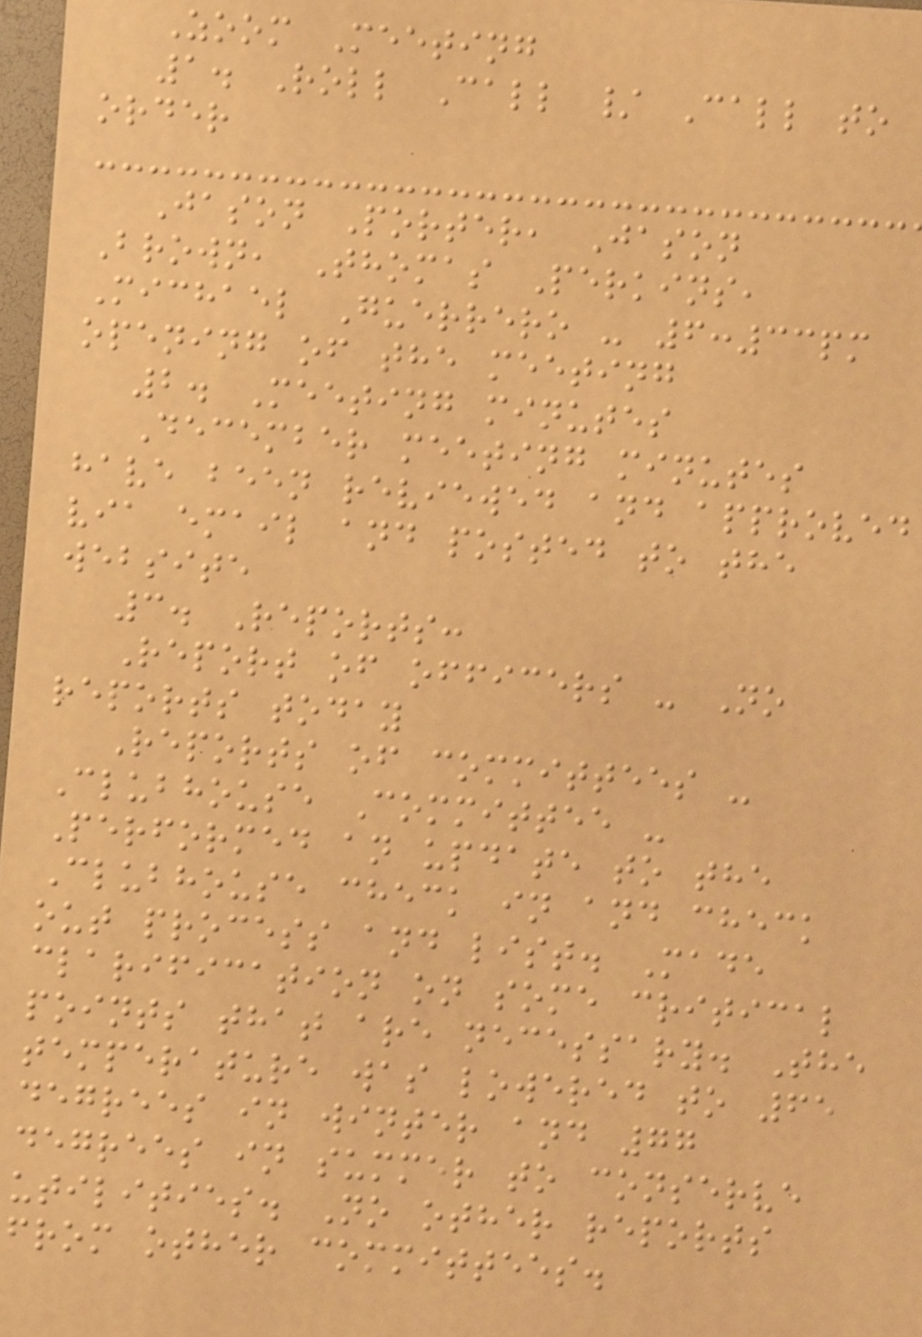Zoom Meeting
1. Roll Call / Call to
order
Jason Porter, Jason
Brown, Thomas Perkins,
Michael Guerrero - 6:33pm
opening of the meeting
2. Meeting minutes
December meeting minutes
have been reviewed and approved
via email and posted to the
website
3. Reports:
Report of officers - No
reports today
Reports of committees -
Clubhouse Committee -
Performed an update to the
Clubhouse check in and check
out process and list. Made
clarification on some critical
points that are necessary. The
temperature was lowered to 65
degrees in winter and 77
degrees in summer to conserve
utilities. No other reports
from other committees.
